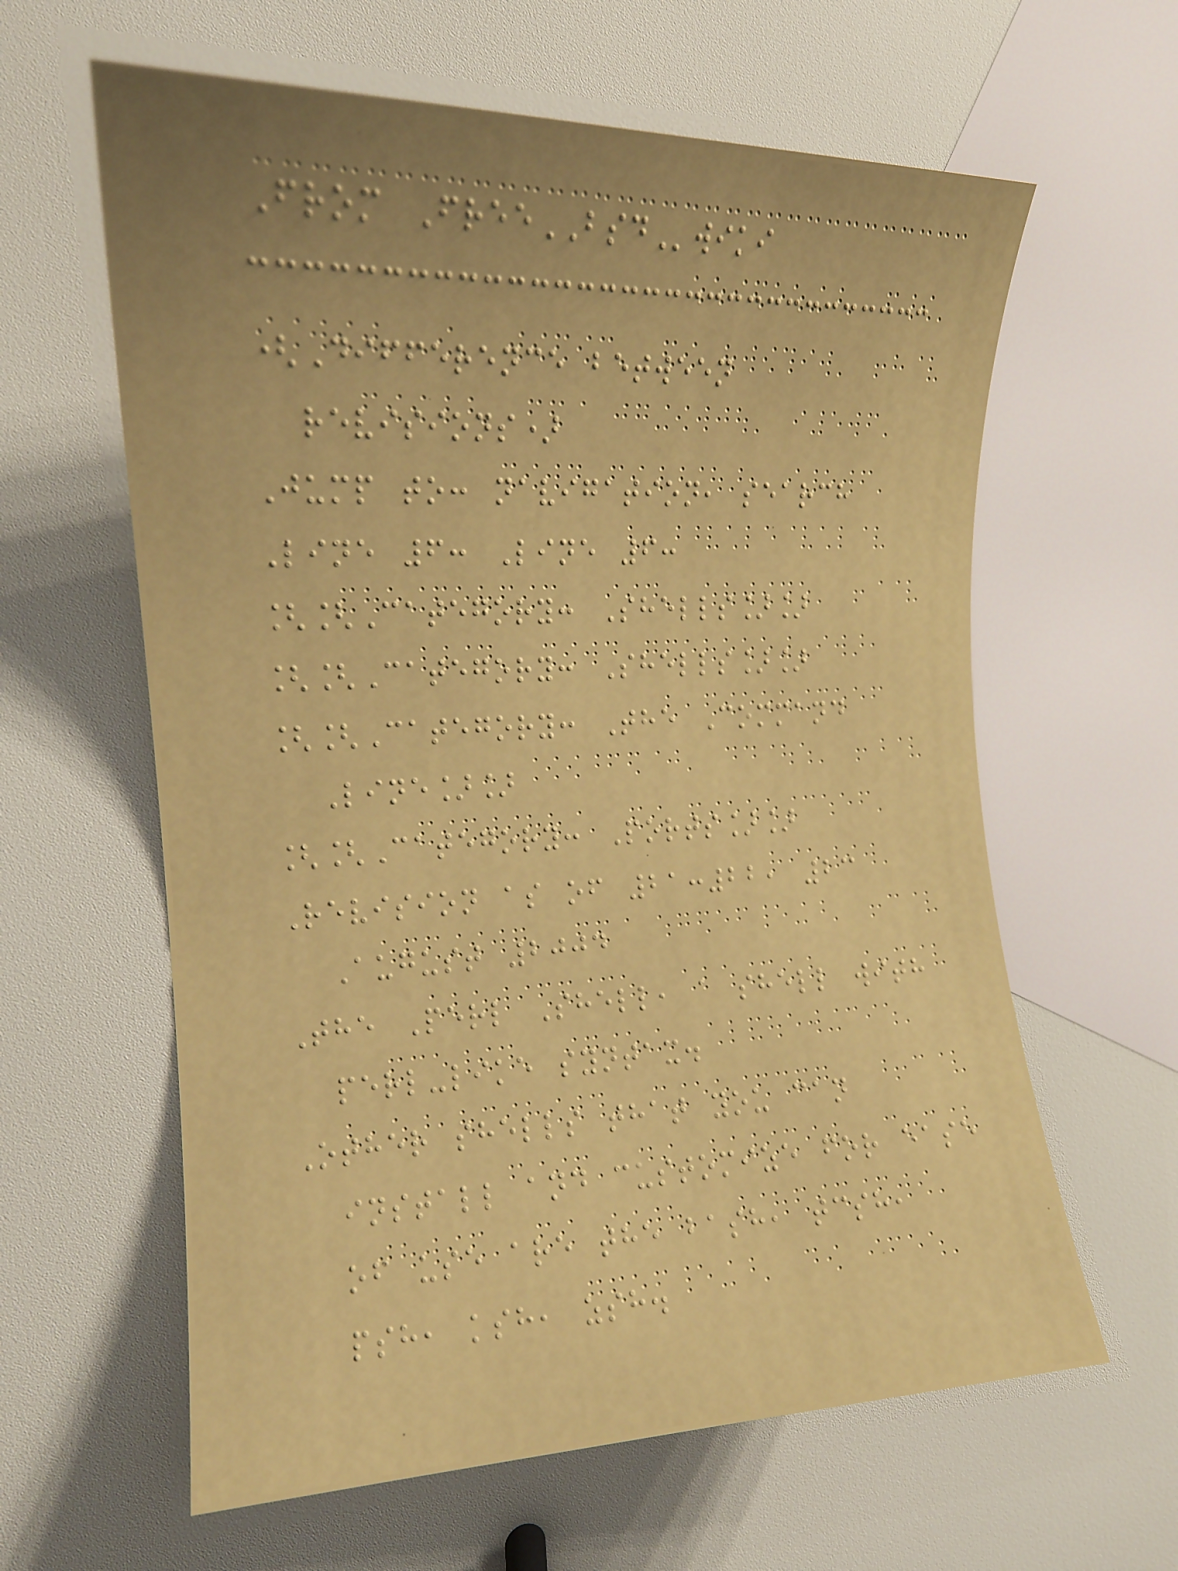From FreeBSDwiki
(Difference between
revisions)
Jump to: navigation, search
Line 6: Line 6:
[[Category: Shells]]
[[Category: Shells]]
[[Category: The Command
Line]]
[[Category: Ports]]
Revision as of 21:22, 23
August 2004
The Perl Shell, a shell with
perl-like syntax.
Other shells that you can
install and customize for ease
of use are the bash, tcsh,
psh, ksh, zsh.
